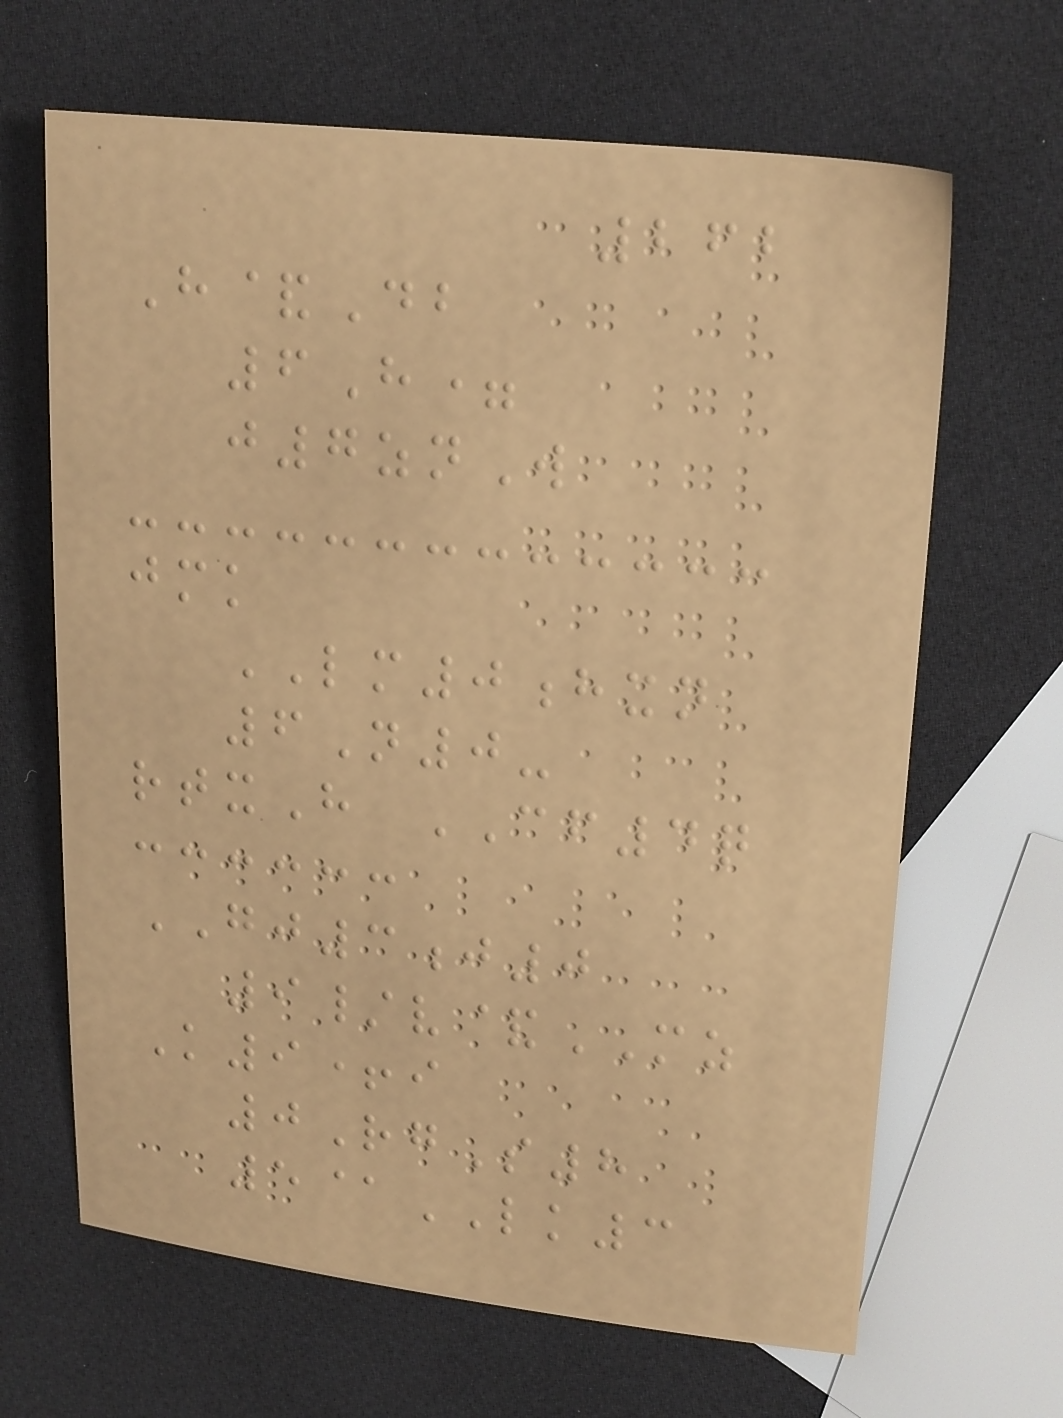262
H&Db
6H=
j7znW
jmk
LM0hxn
6N0-
rtxH CF4q
GJ3j0
9/v&MZ
K9+i
0RgS8
5@LK3
